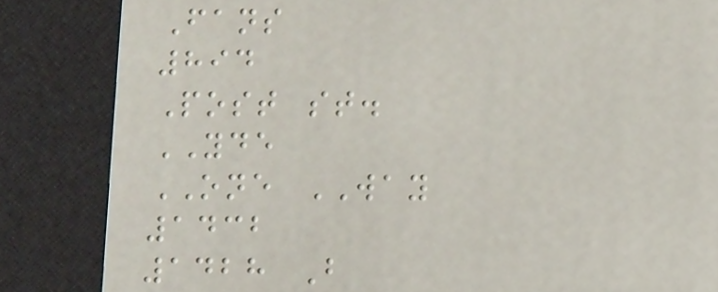Fans
894
Post st.
YDE
ONE WAY
1432
1428 B
